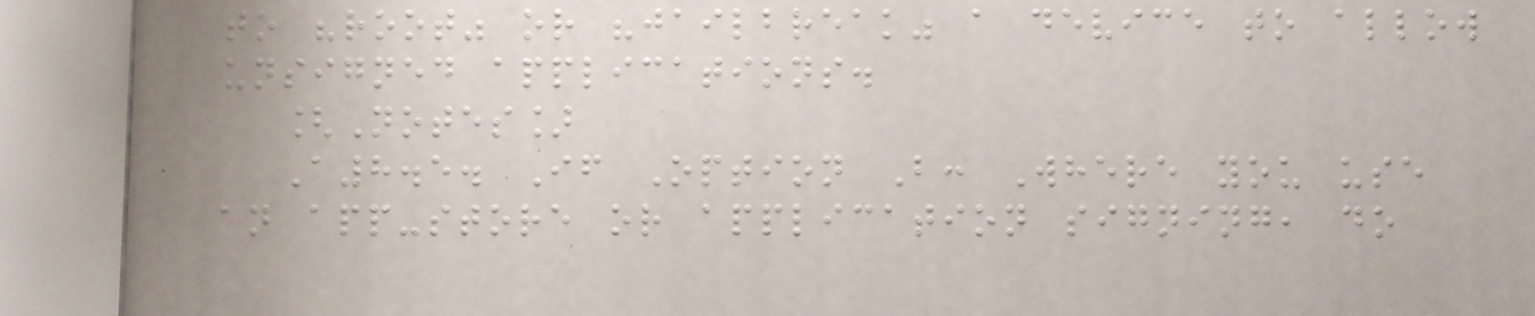to "root" or "jailbreak" a device to allow
unsigned applications.
[Notes]
A8.5. If Option B: Where you use
an app-store or application signing, do
